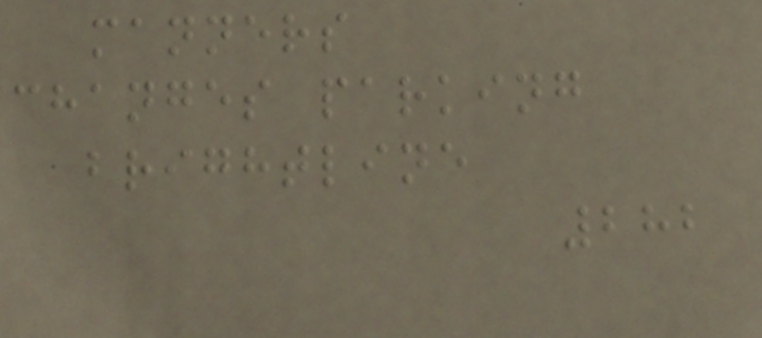manners
changes parking
brightline
282
